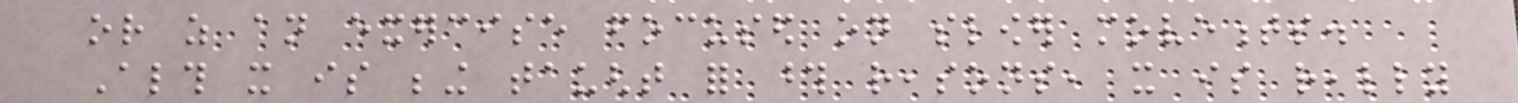or as an exercise focused on slower movements.
Although it is being taught for those reasons, it is really
